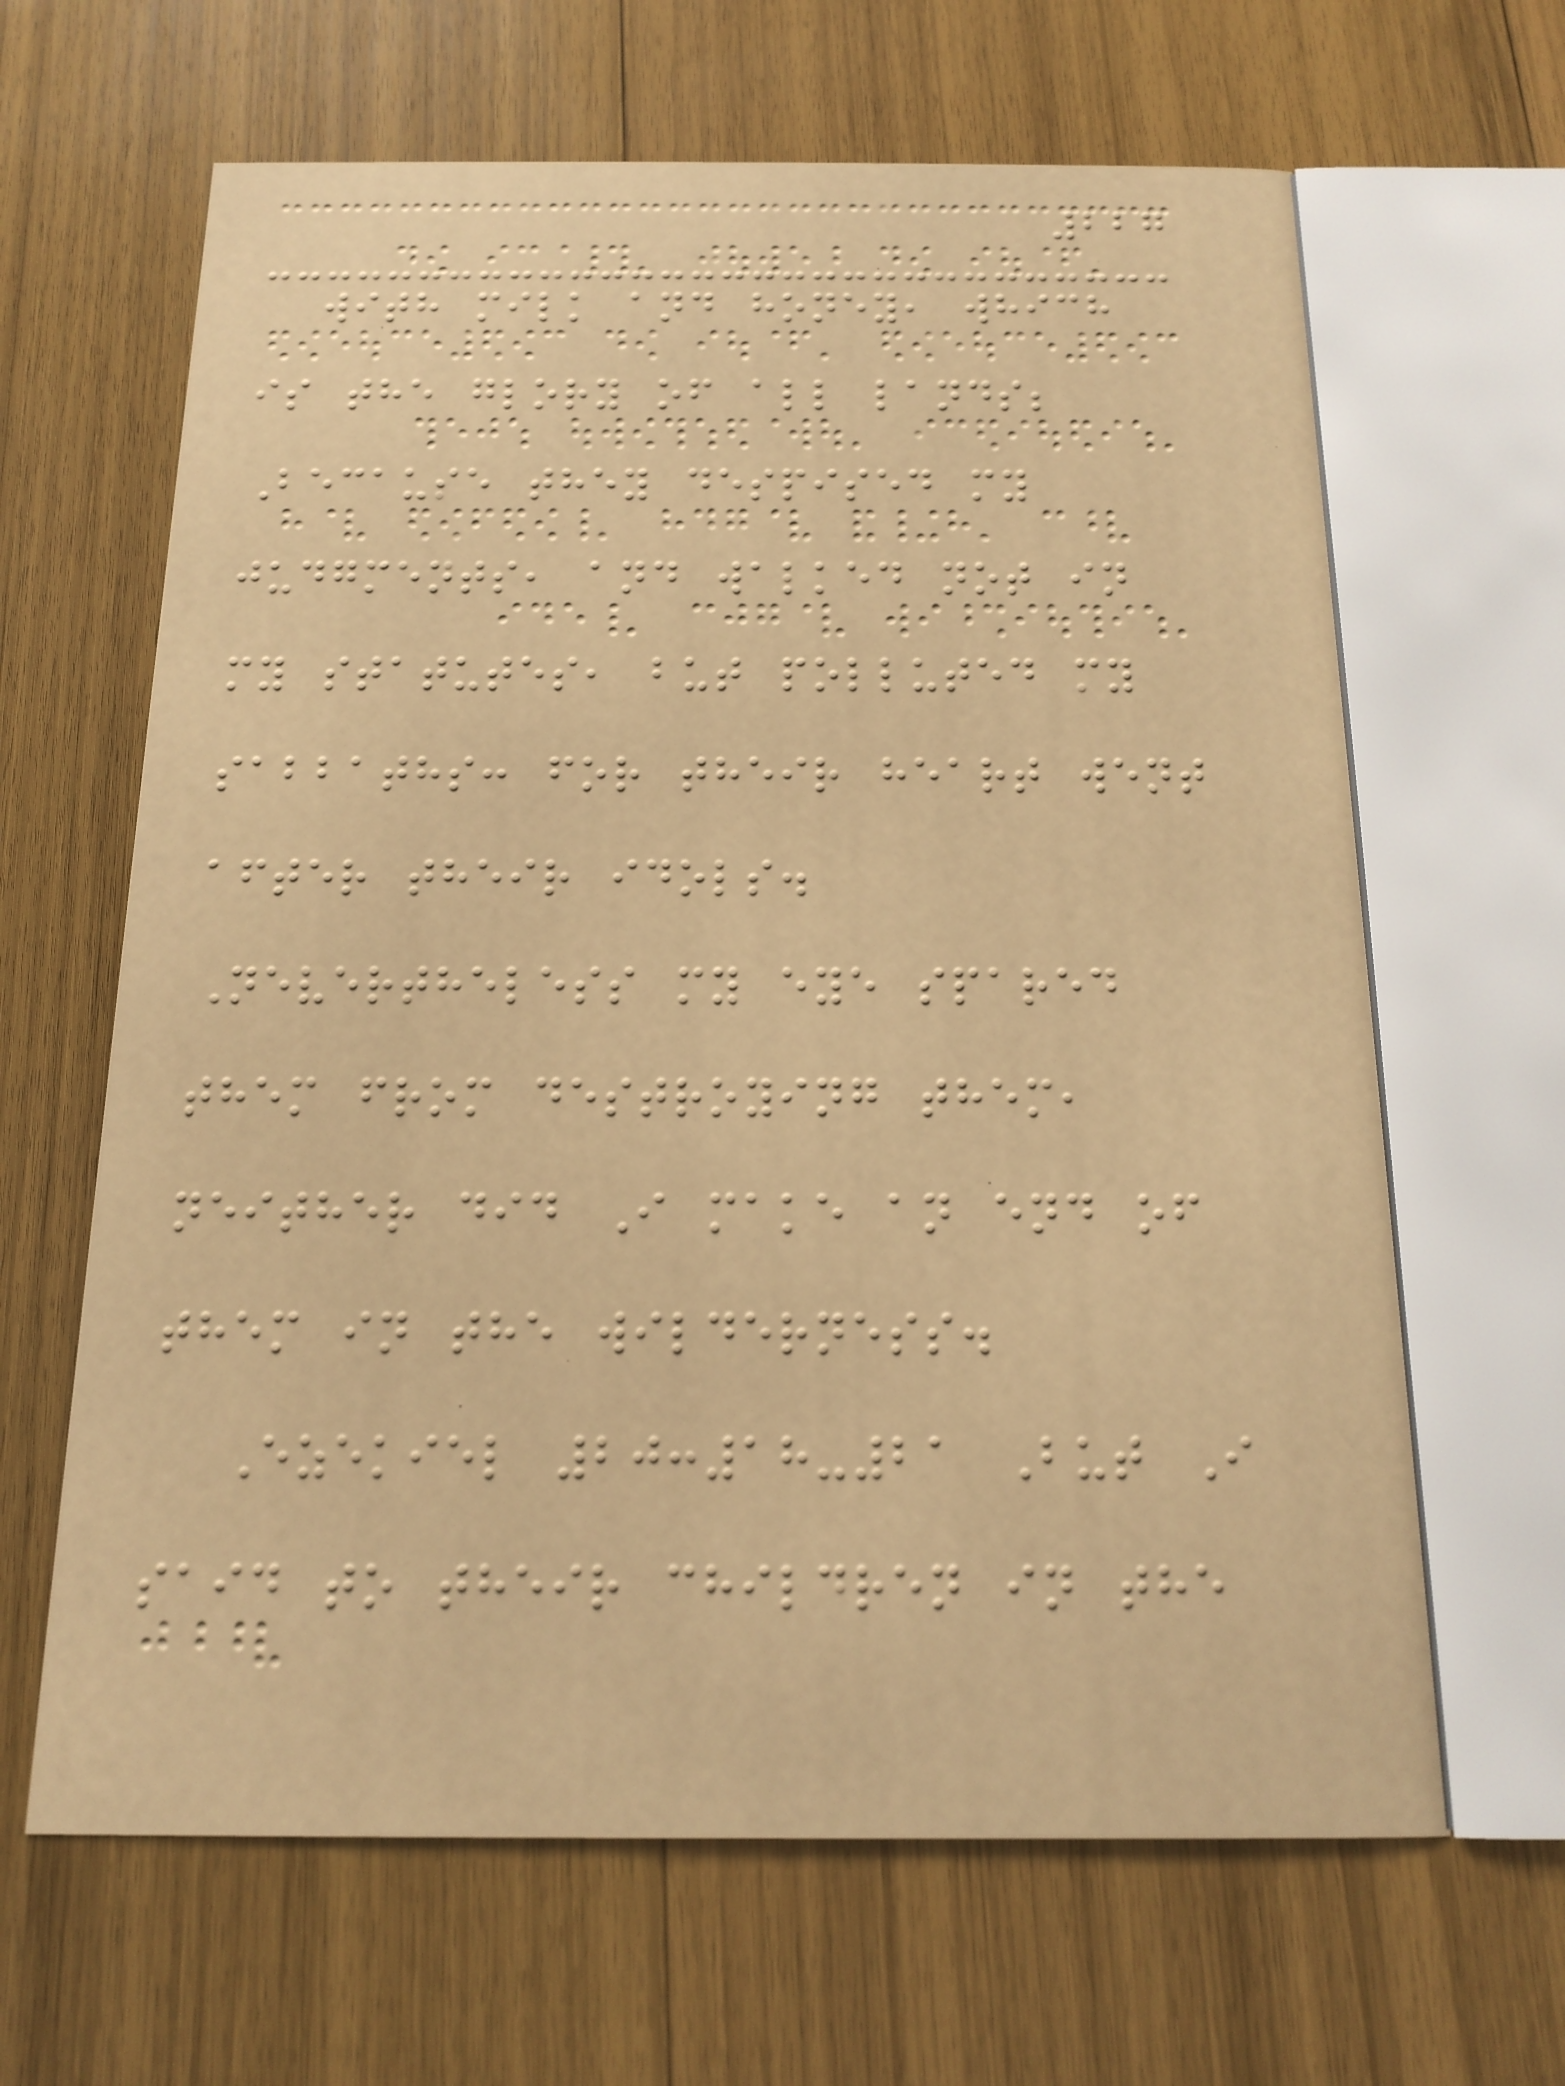227
with milk and honey, which
is the glory of all lands;
Because they despised my
judgments, and walked not in
my statutes, but polluted my
sabbaths: for their heart went
after their idols.
Nevertheless my eye spared
them from destroying them,
neither did I make an end of
them in the wilderness.
Ezekiel 20:18-21 But I
said to their children in the
